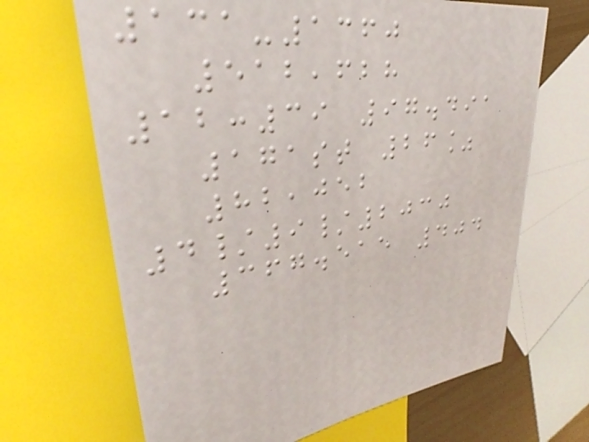131-1360
512,628
12:39 97.491
171st 26%
82,052
4/9/2030
367.515 404
